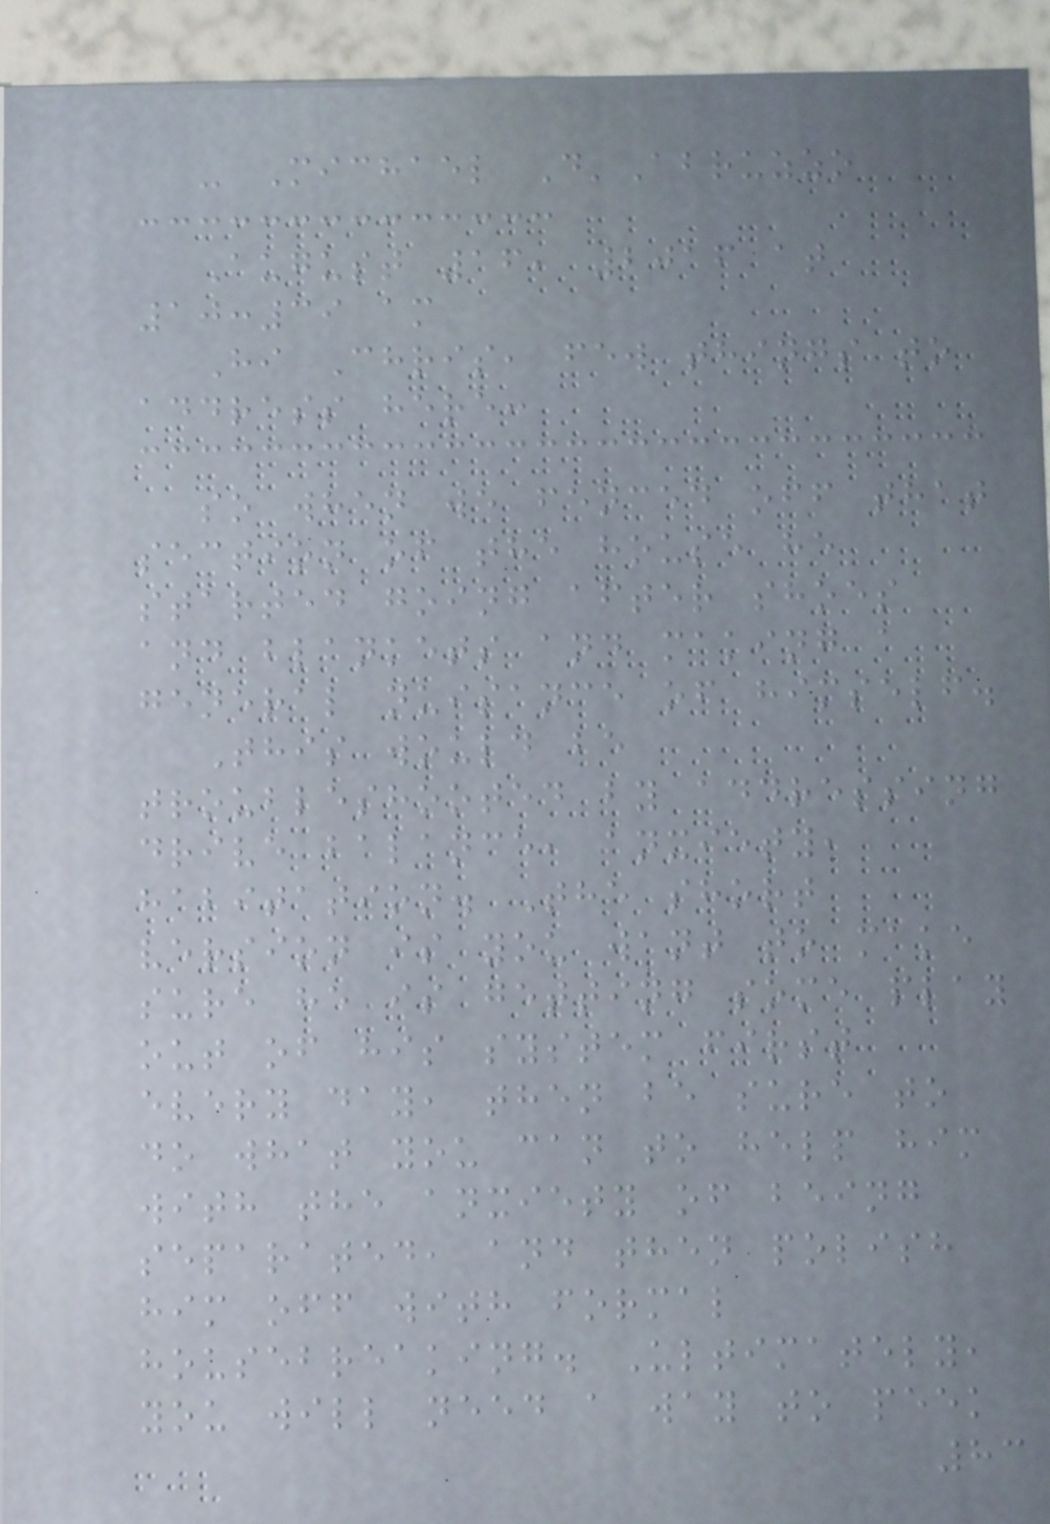- Michael D'Abruzzo
August 16, 2016 at
10:39 am
Hi Chris, few things to
address here:
so when we fenced off that
section of the house he
started going after shoes
and blankets and making a
general nuisance of himself.
This would be
troubleshooted by addressing
drive balance, anxiety,
habitation. The short
version is you want to make
sure he is getting some play
out of his system first
every day, then be sure to
do what you can to help him
with the anxiety of being
separated, and then polish
him off with formal
housebreaking. Ultimately,
you will need a way to peek
83
